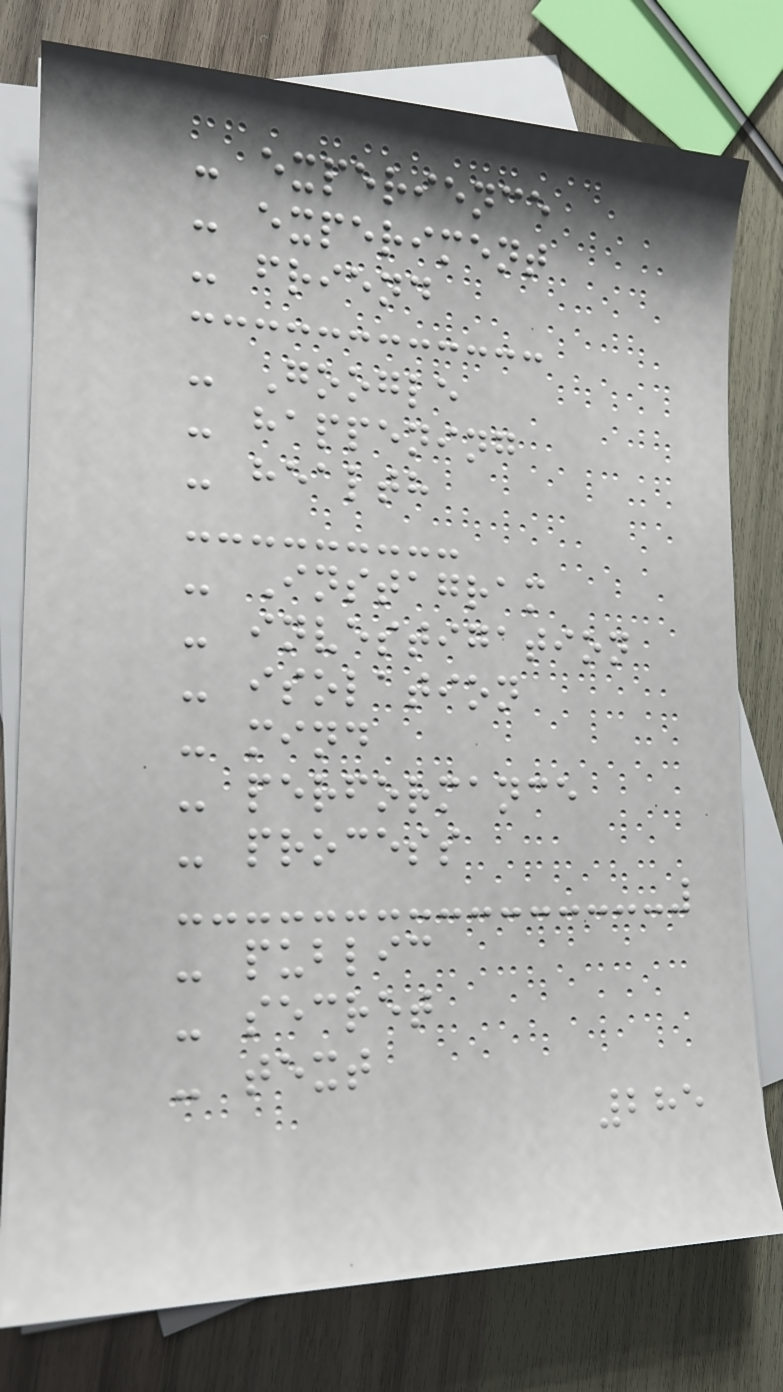- experience
- experiment
- friend
- Google
- happening
- health
- Instagram
- investigation
- isolation
- mind
- performance
- process
- public
- secret
- text
285
